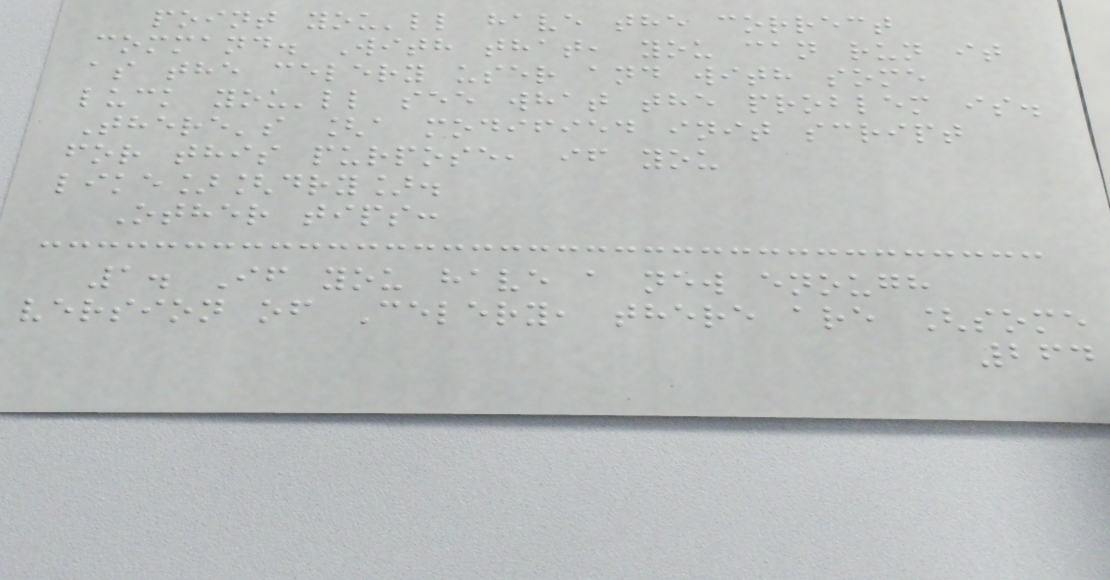point you'll have the correct
command. With that, you can run it
as the celery user and with some
luck you'll see what the problem is.
There's [a modified init script
for this purpose, if you
like][dry].
Other tips:
1. If you have a new enough
version of Celery, there are [some
264
